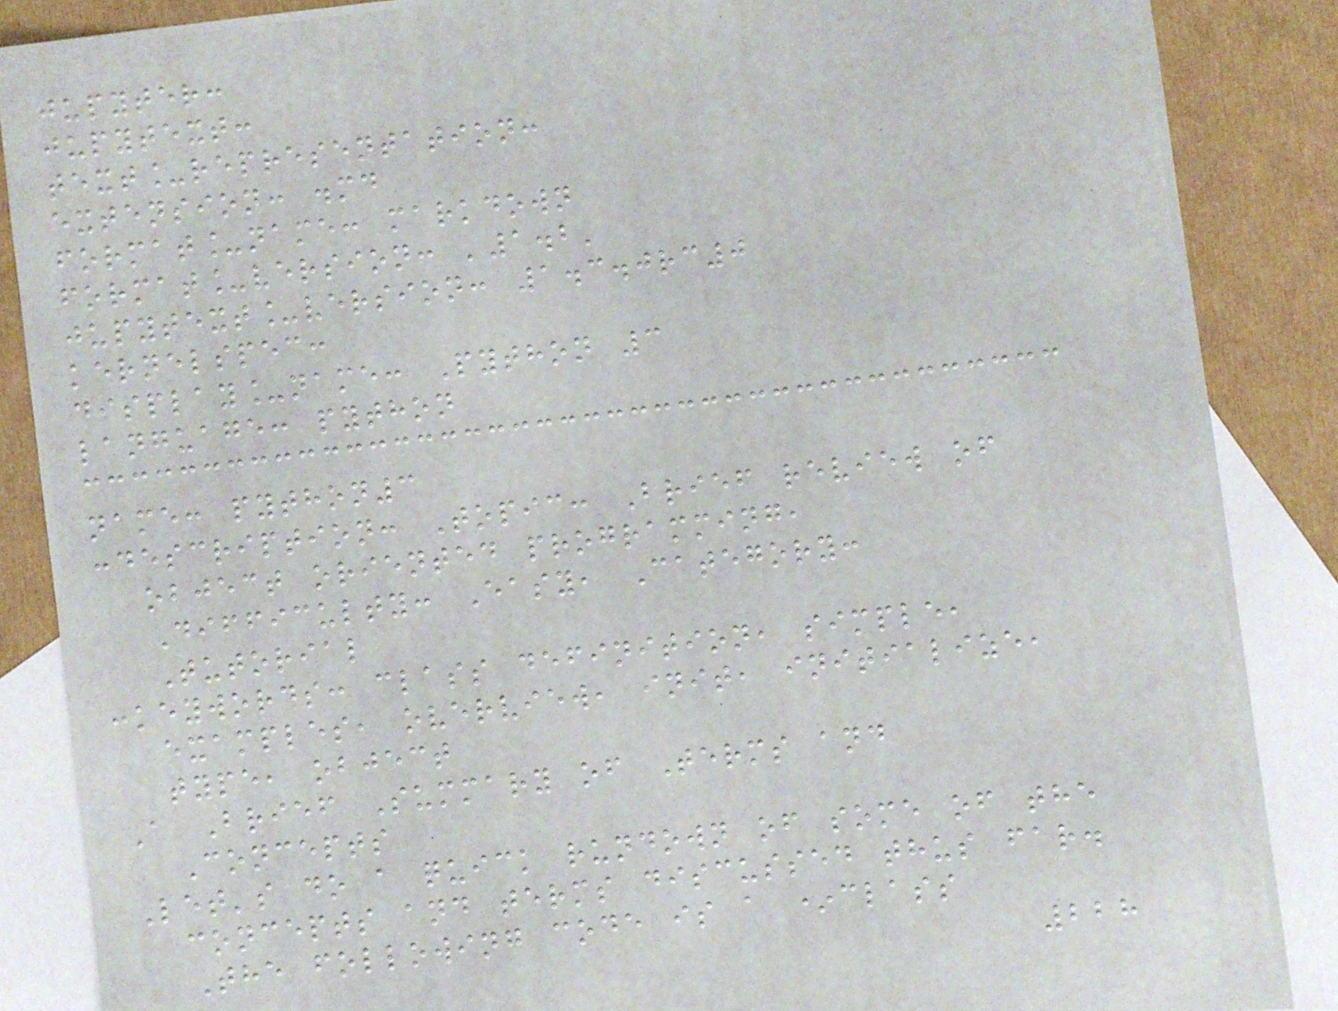jupyter:
jupytext:
text_representation:
extension: .md
format_name: markdown
format_version: '1.2'
jupytext_version: 1.3.0rc0
kernelspec:
display_name: Python 3
language: python
name: python3
:description: Topic: Brief review of
object oriented programming,
Difficulty: Easy, Category:
Tutorial
:keywords: class definition, simple,
examples, overview, init, initialize,
type, object
A Brief Summary of Terms and
Concepts
Let's do a quick rundown of some of the
concepts and terms discussed thus far.
The following code is a *class
228
